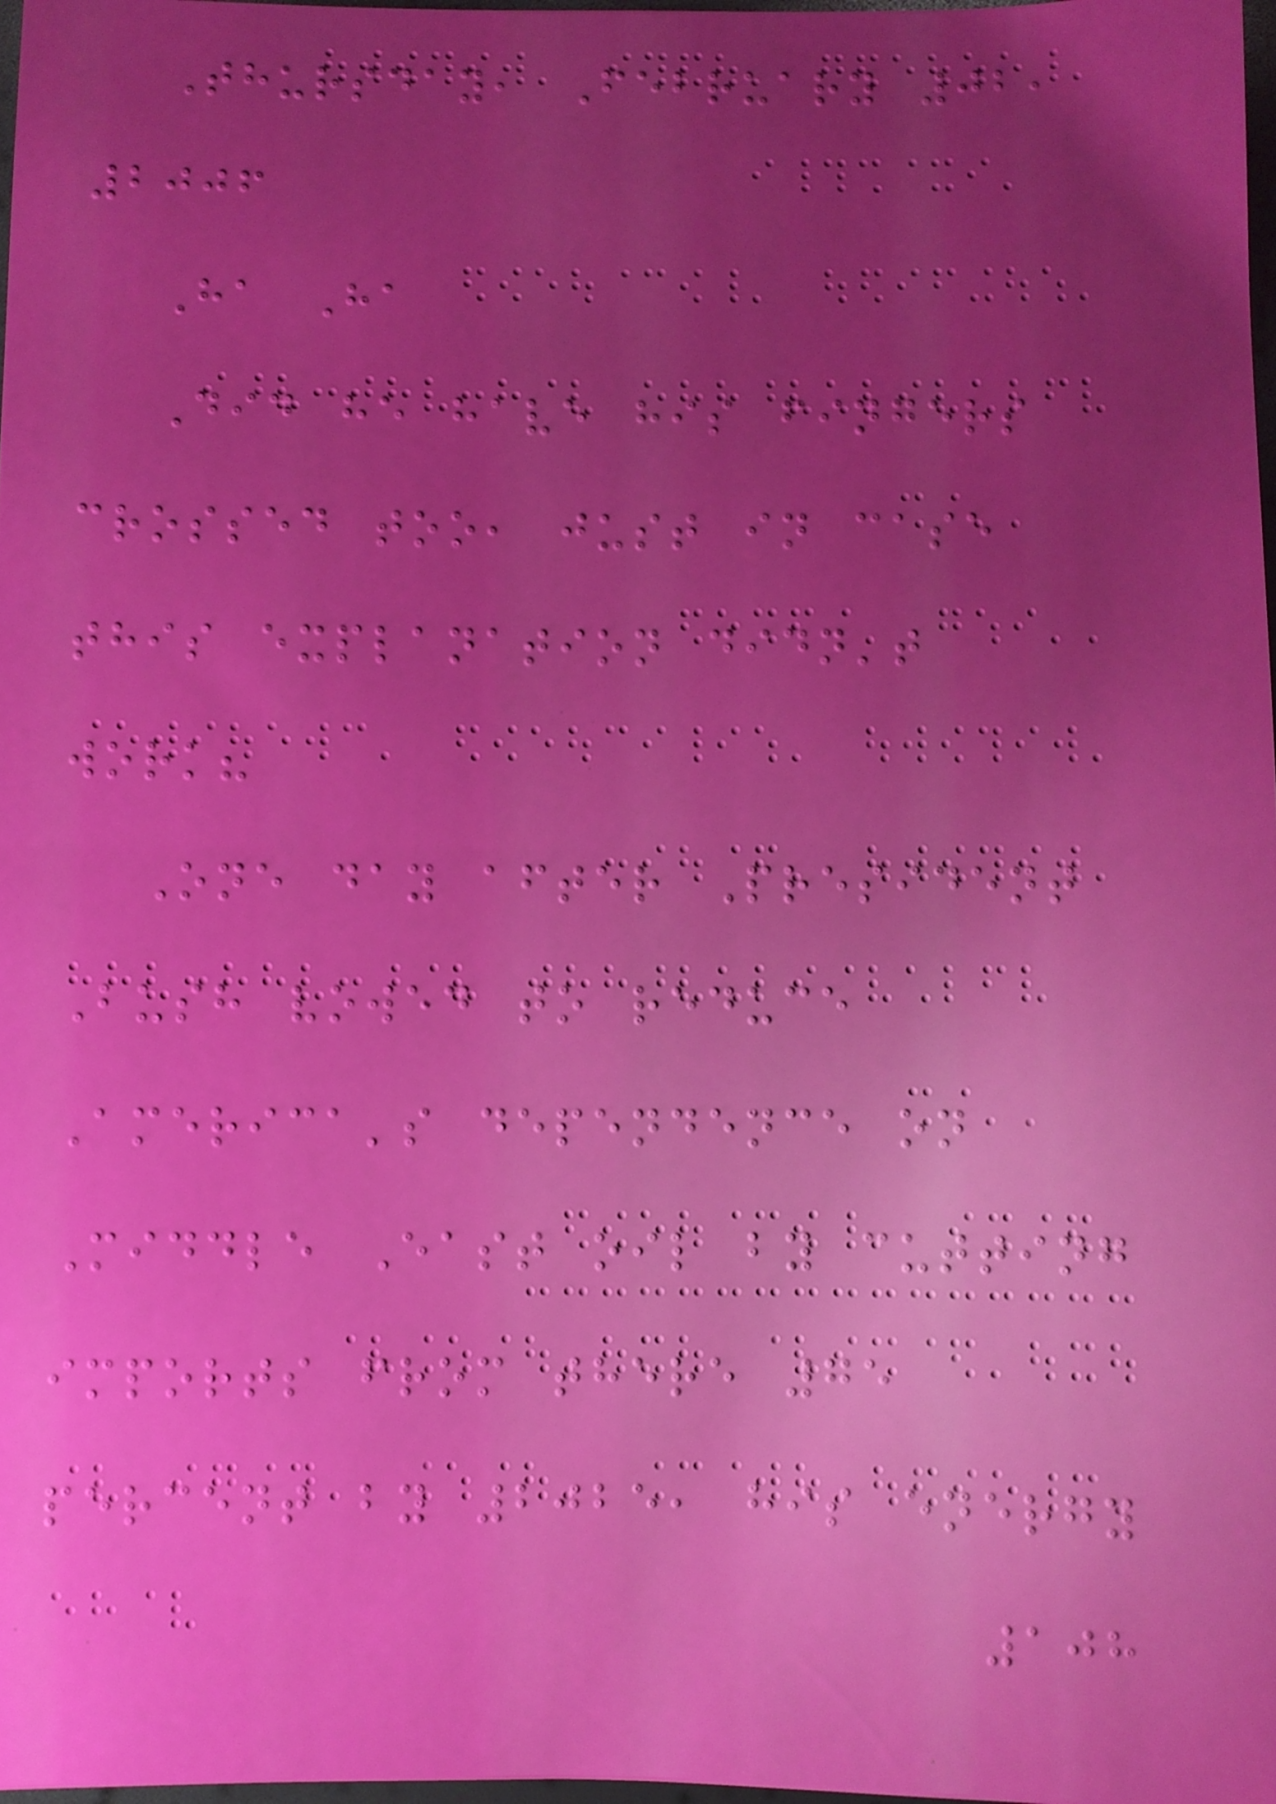Thursday, February 02,
2006
Ha Ha
Did he have his fingers
crossed too, just in case
this explanation didn't
work?
One day after President
Bush vowed to reduce
America's dependence on
Middle East oil by cutting
imports from there 75
percent by 2025, his energy
108
